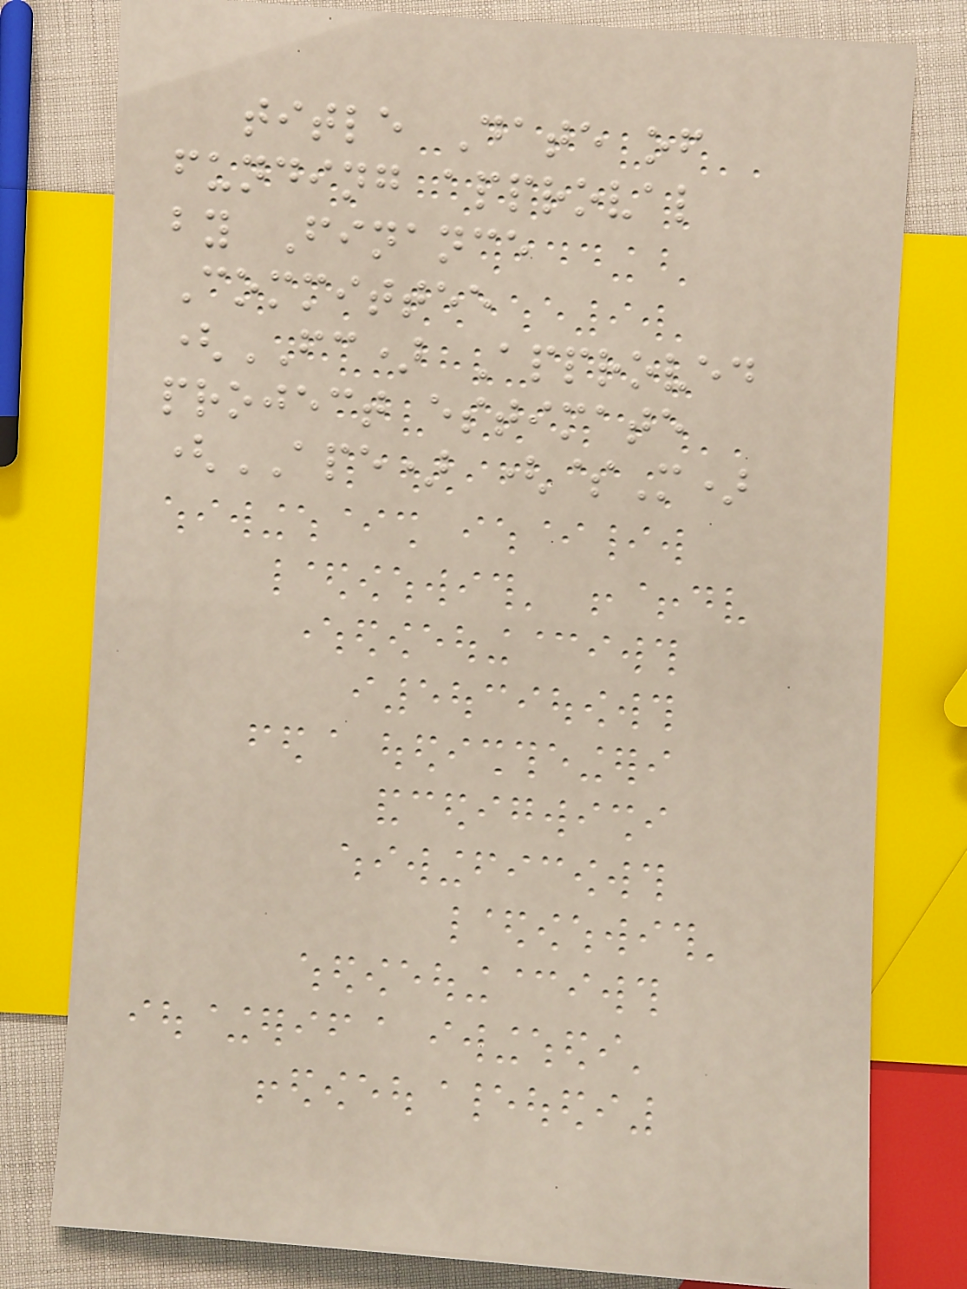title Date of
funding approval
by Finance
Committee
(FC) Approved
project estimate
(APE) ($M)
